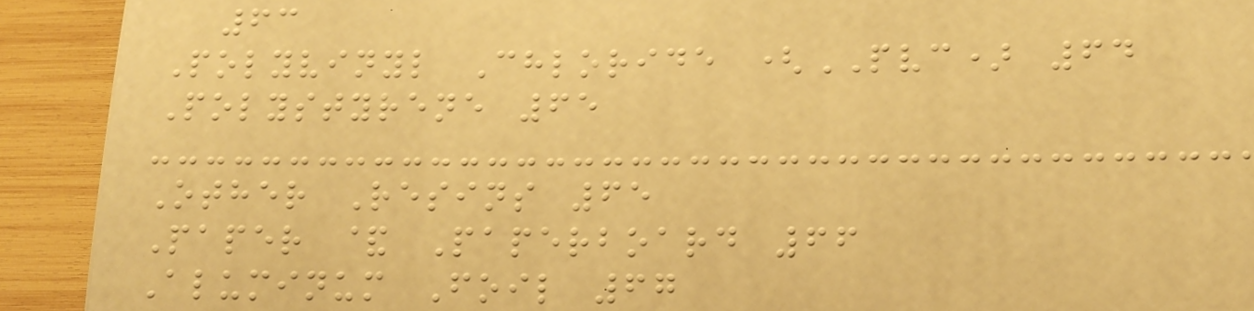63
Polyvinyl Chloride (PVC) 64
Polystyrene 65
Other Resins 65
Paper & Paperboard 66
Aluminum Foil 67
